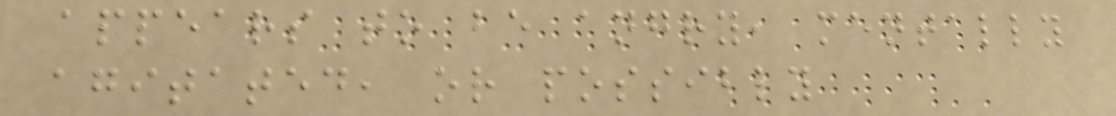appears to be angry, mentally
agitated, or possibly
